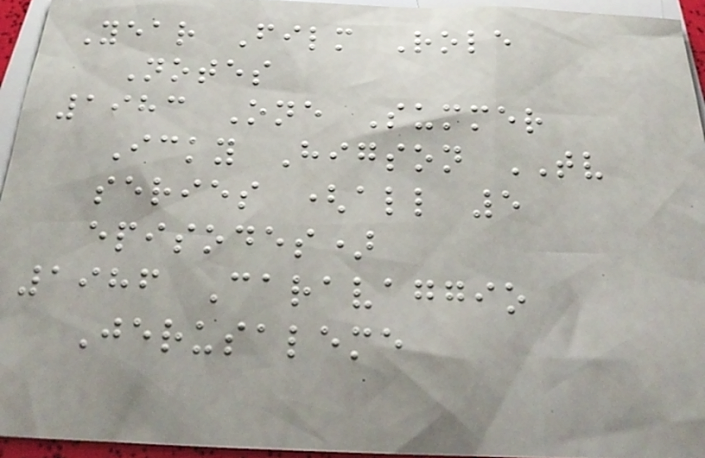Year Film Role
Notes
1983 One Summer
Icky Higson TV
series (all 5
episodes)
1986 Caravaggio
Jerusaleme
